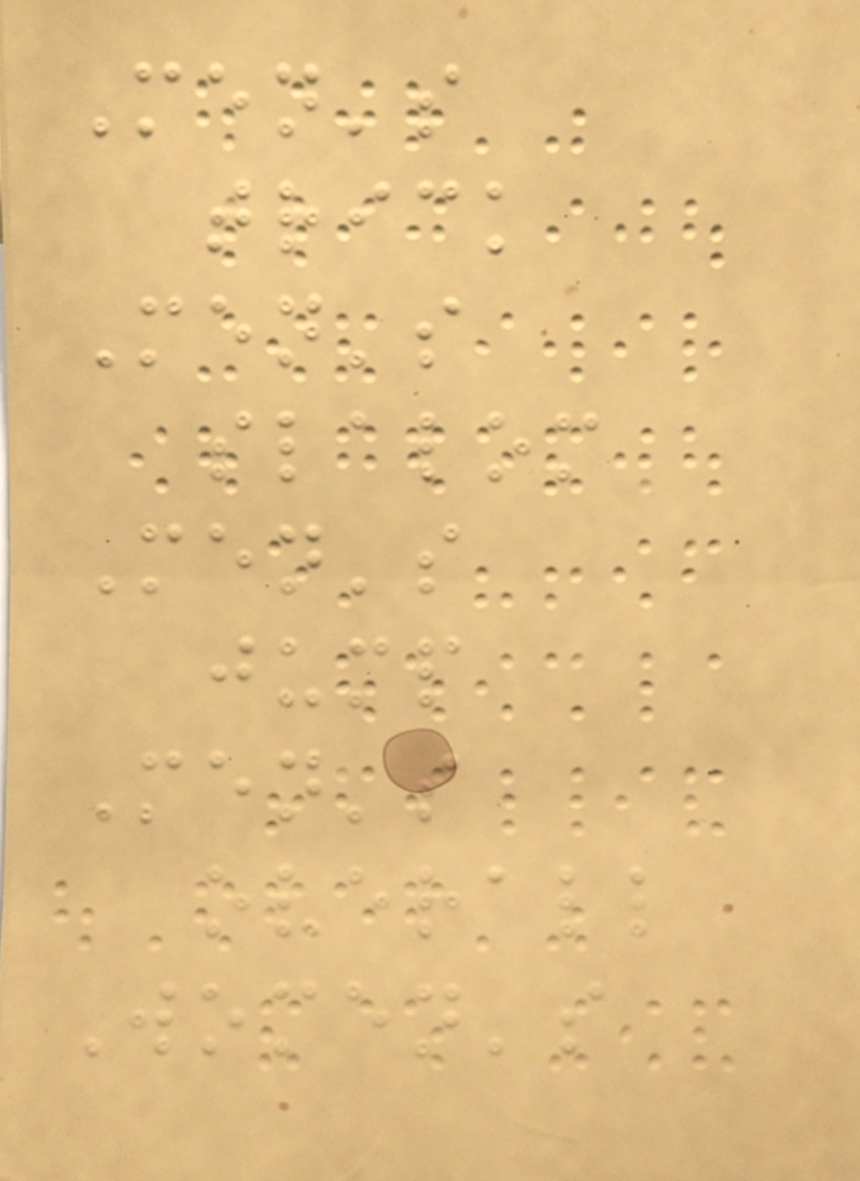Men's
trick
Men's
slalom
Men's
jump
Men's
overall
Women's
